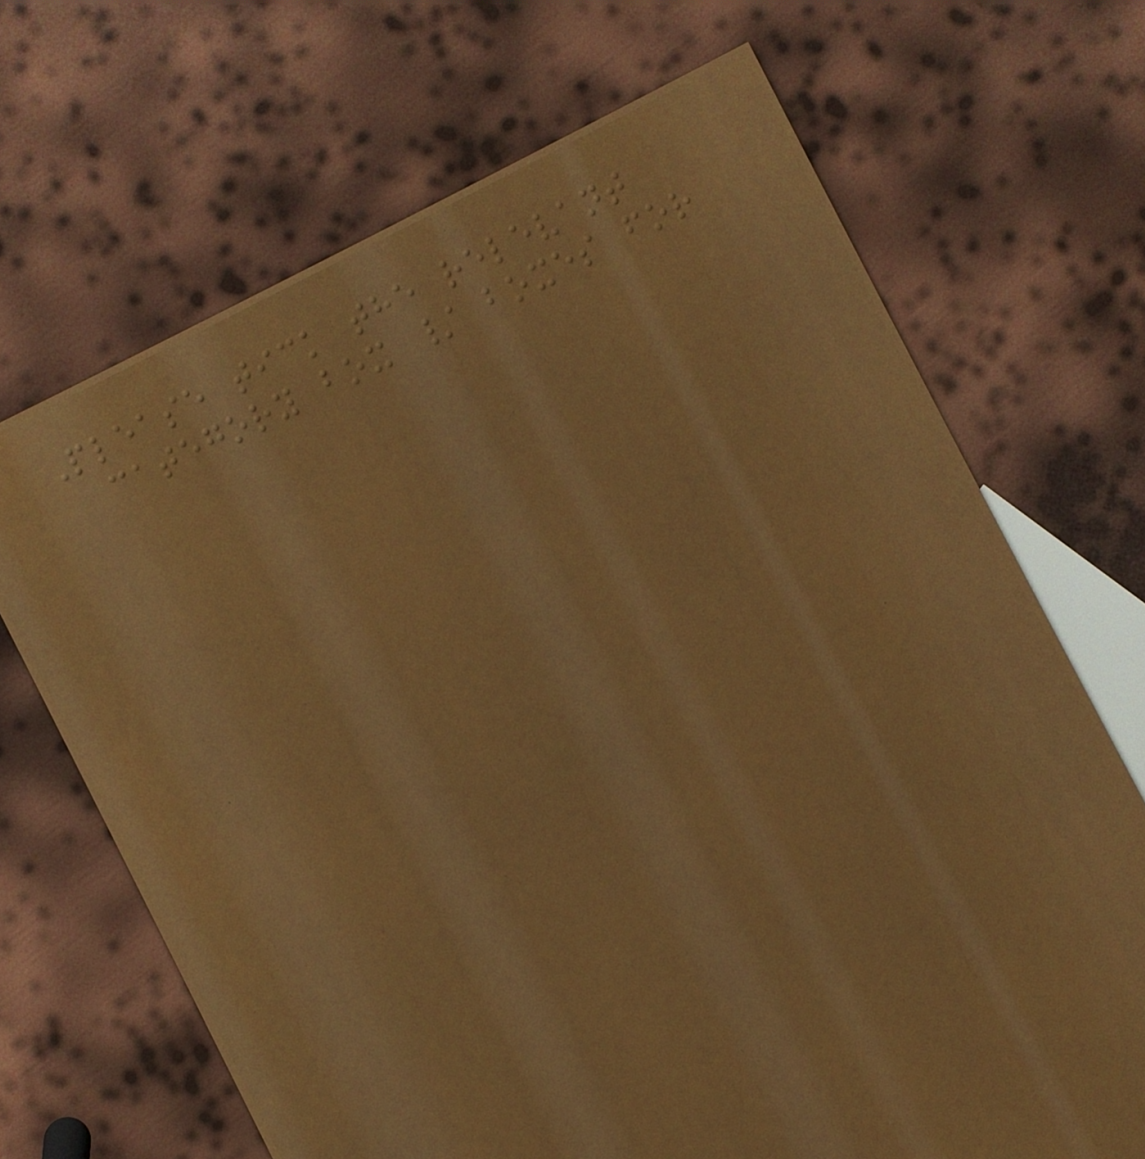Please tick the relevant
category box / boxes for
